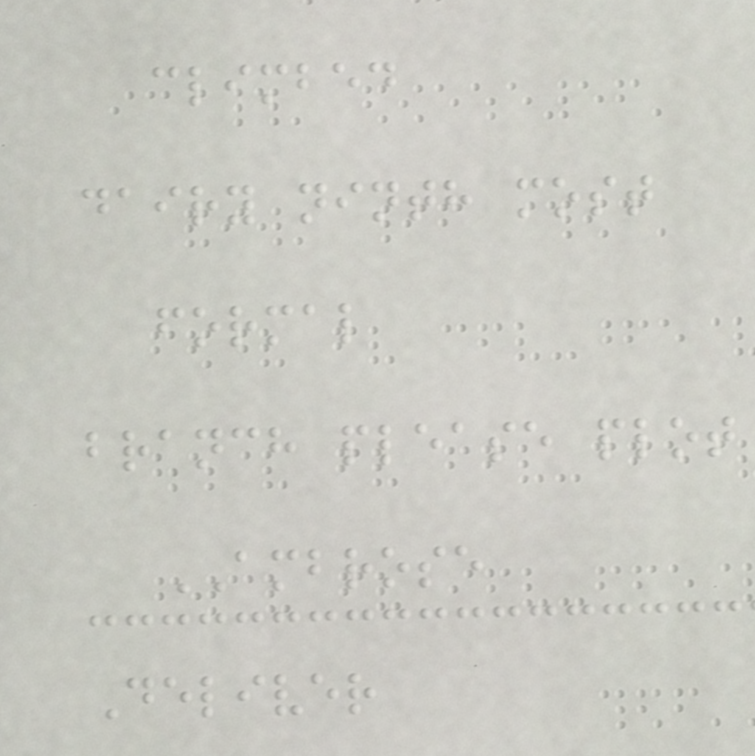climbed
dairy ninth most
formal
branch please plot
AMBROSE
Deliver
